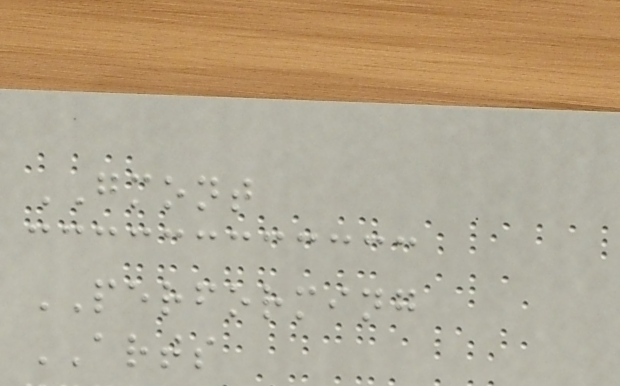GMONT
PERFORMING
ARTS
